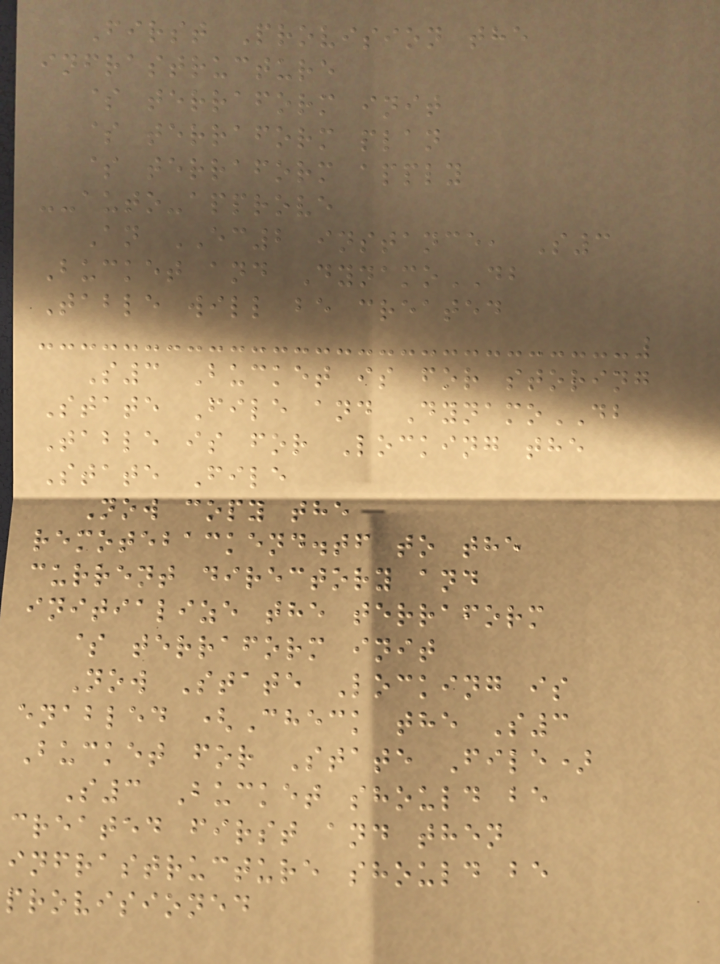First Provision the
infrastructure
$ terraform init
$ terraform plan
$ terraform apply
--auto-approve
An EC2 instance, S3
Bucket and DynamoDB
Table will be created
S3 Bucket is for storing
State File and DynamoDB
Table is for Locking the
State File
Now copy the
remotebackend.tf to the
current directory and
initialize the terraform
$ terraform init
Now State Locking is
enabled (Check the S3
Bucket for State File)
S3 Bucket should be
created first and then
infrastructure should be
provisioned
